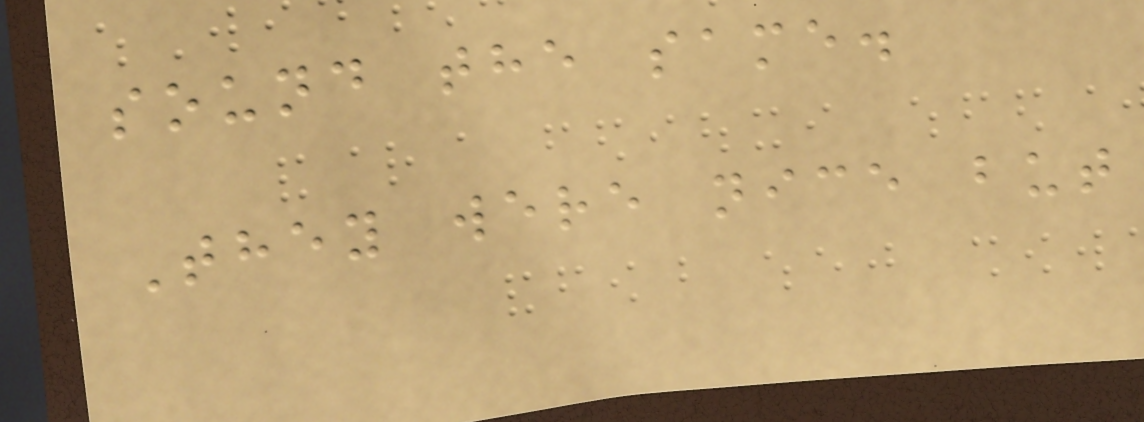sound the same.
They were nice but
